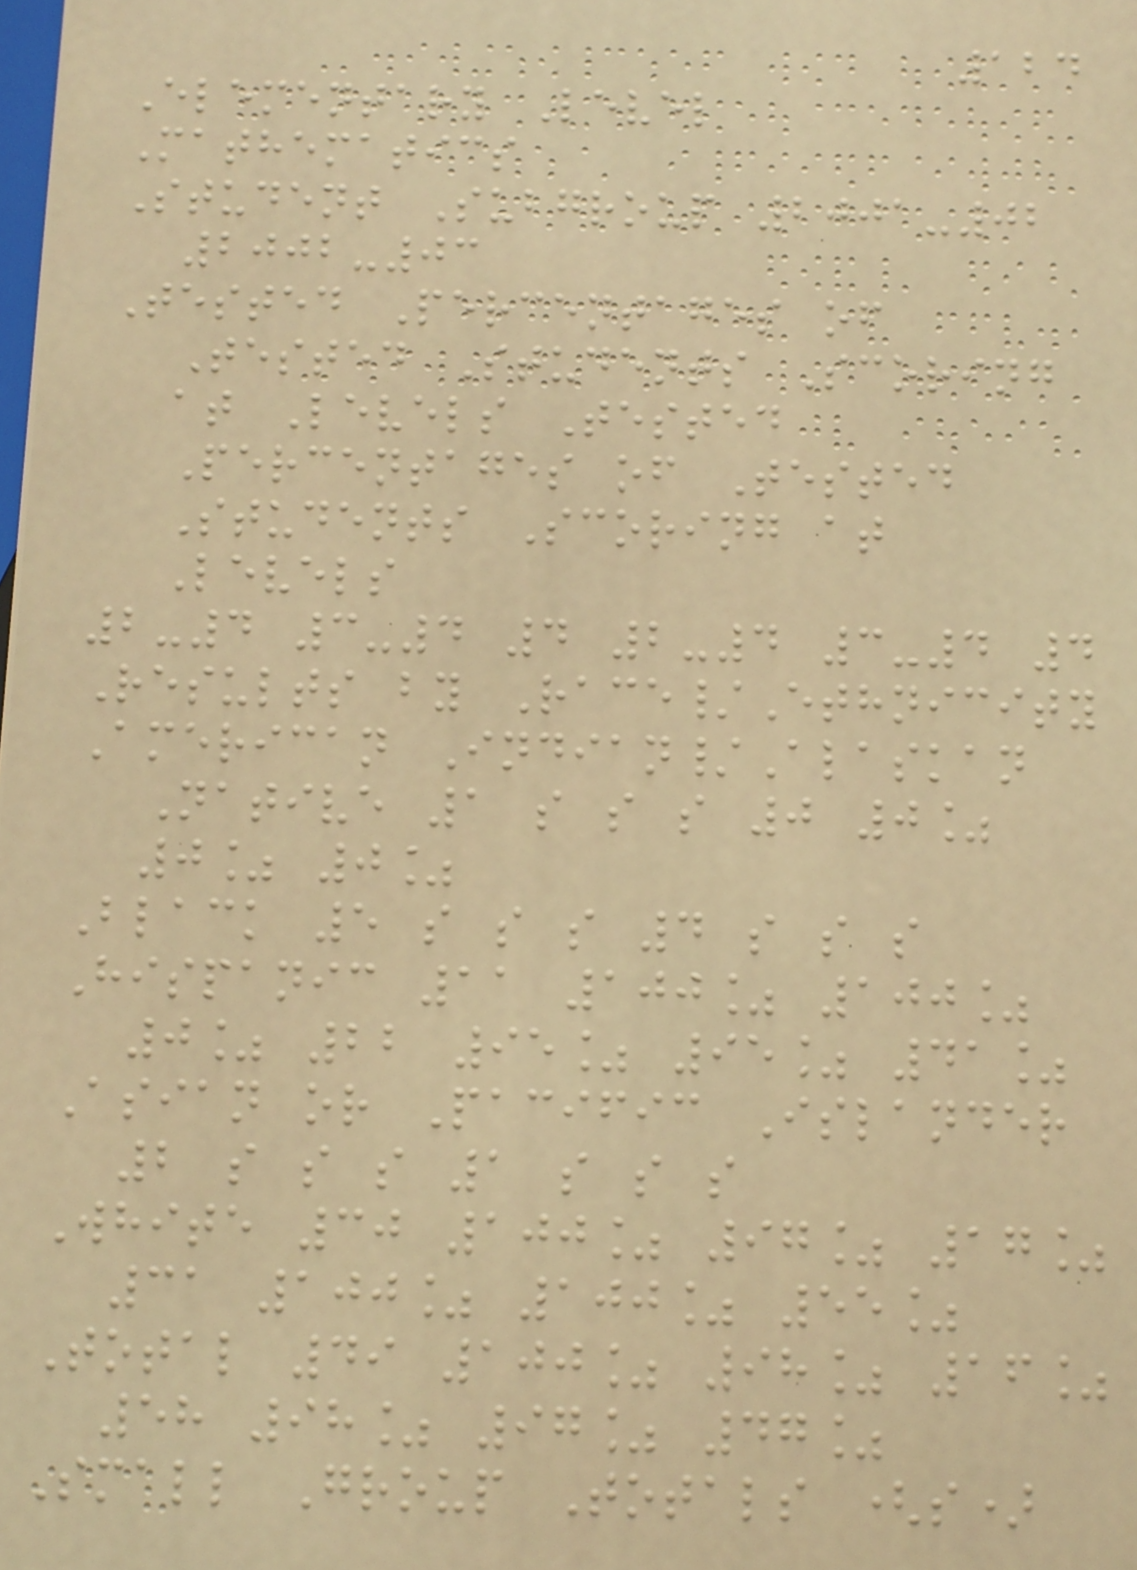124
Elementary Level
Mathematics
Student Subgroup 2001-02
2002-03
Tested Percentages of
Tested Students Scoring
at Levels Tested
Percentages of Tested
Students Scoring at
Levels
2-4 3-4 4 2-4 3-4 4
Results by Race/Ethnicity
American Indian/Alaskan
Native 1 s s s 0 0%
0% 0%
Black 5 s s s 4 s s s
Hispanic 11 100% 100%
0% 22 95% 95% 41%
Asian or Pacific Islander
2 s s s 1 s s s
White 30 100% 97% 17%
31 100% 100% 55%
Total 49 100% 98% 16%
58 98% 97% 47%
Small Group Totals (s)
